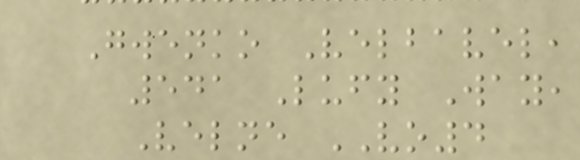Gwenko Velbavel,
541 Lufy Way,
Velne VO4
